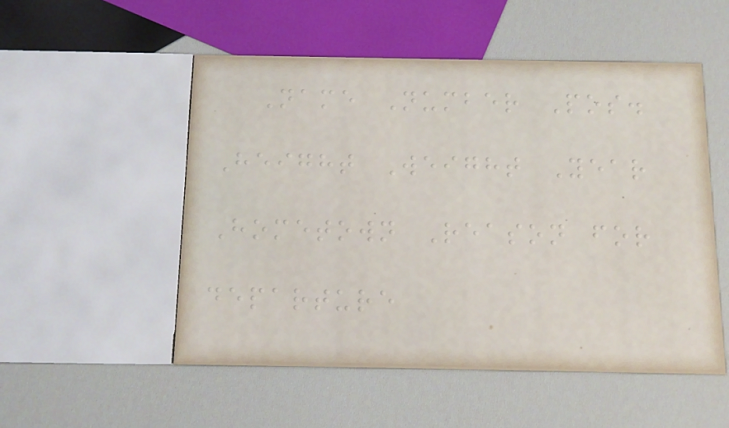Name Number Pos.
Height Weight Year
Hometown Reason for
departure
